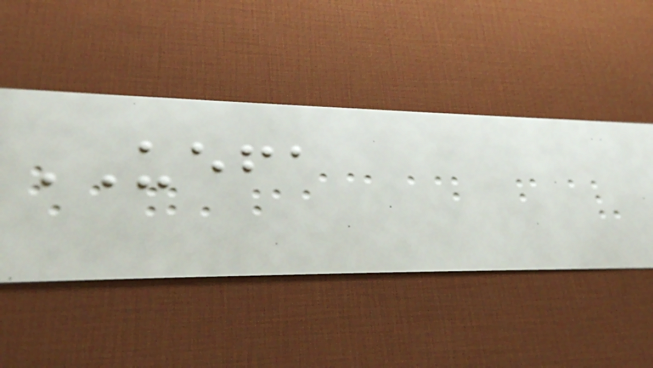UEFA
